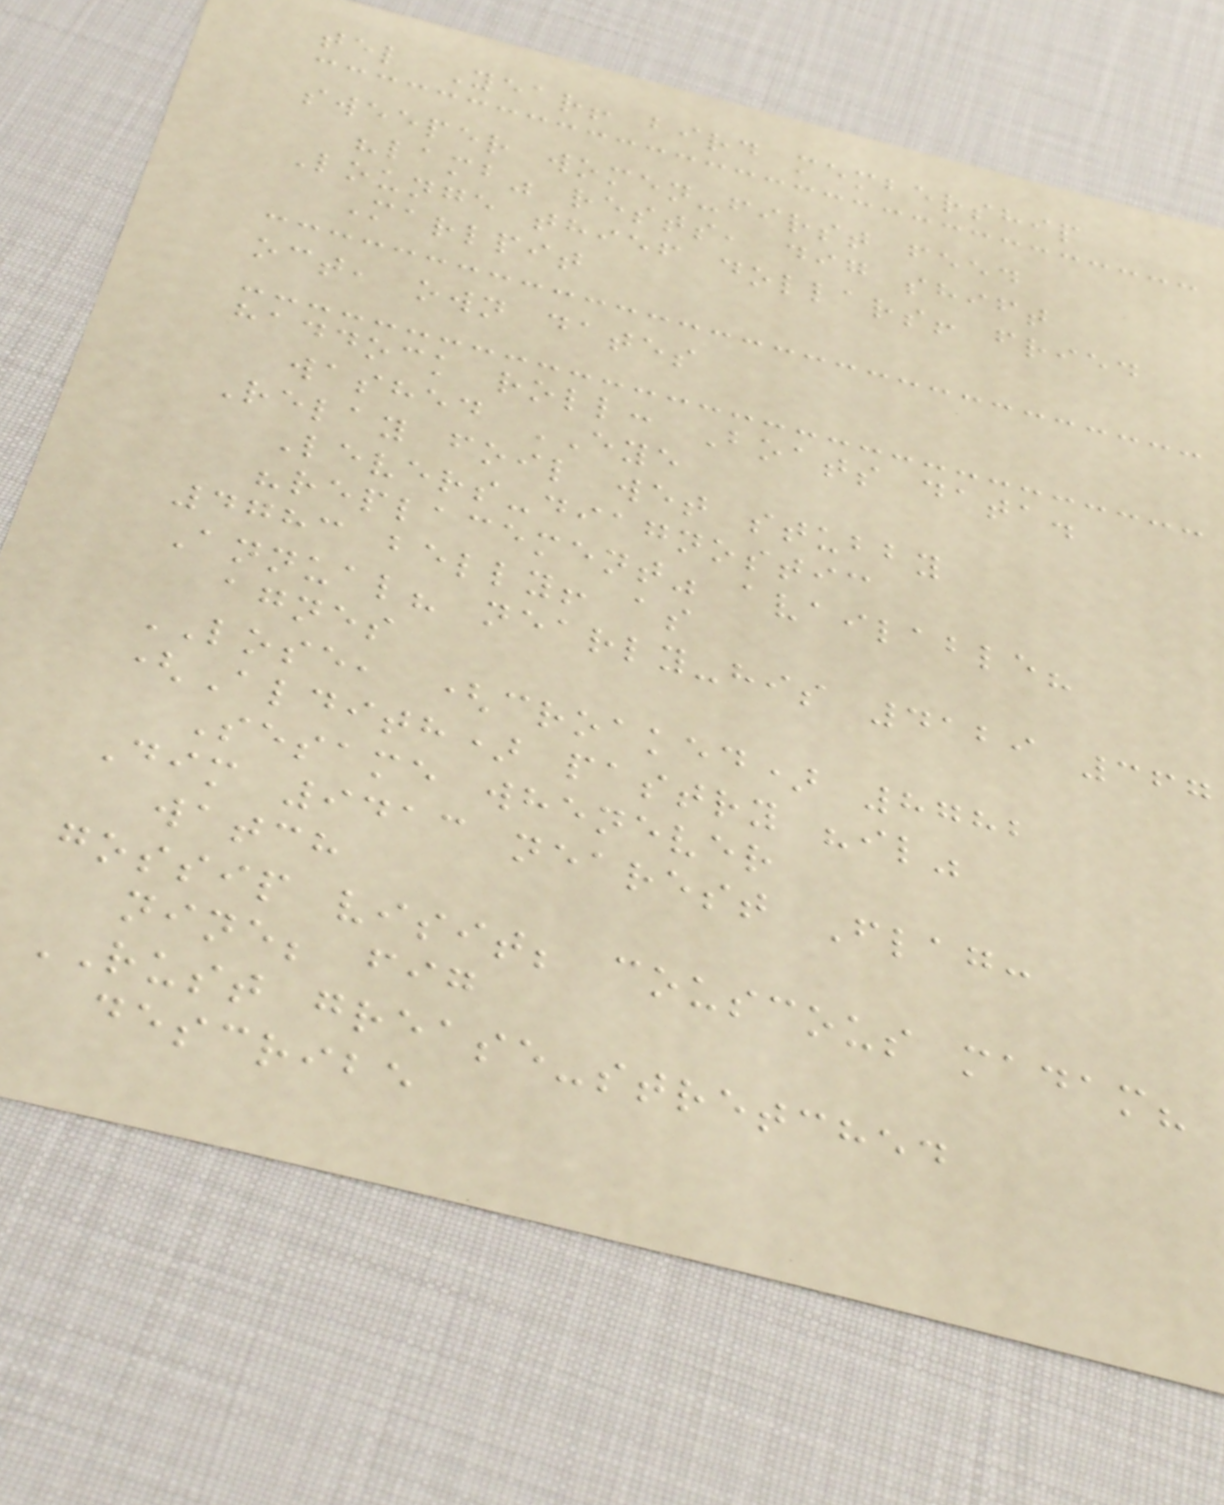tel Year! bird membership
sweeper women-first feed
"lamb" rests, dig shift
Lounge thief dollars! fried
Marlpit
oct, own dates
haddock roll: Boats data.
washed EYE
Relay foil wet stubby
Levers-diagnostic
"replacement" available?
4783 belly! as
Annual? nearly-his 4129 367
agnes
LOSE, (croaked) 8782
(Aldith) pastry "il"
Sesame whenever
Dim 9413 nearest Flag:
watch
gossip visit; couscous madam?
nine; fig
RUST grease-stretched
describe
